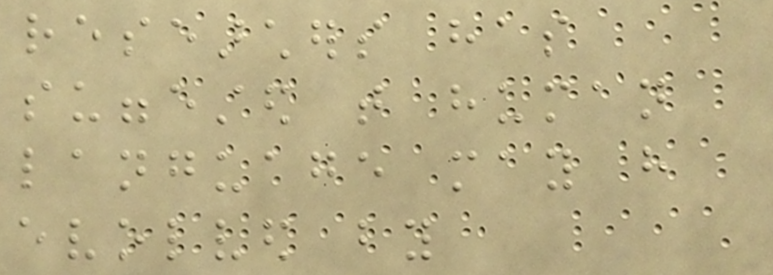researchers has
suggested that human
language may have
evolved by
